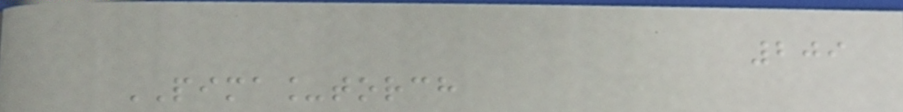209
PIMA_torch
